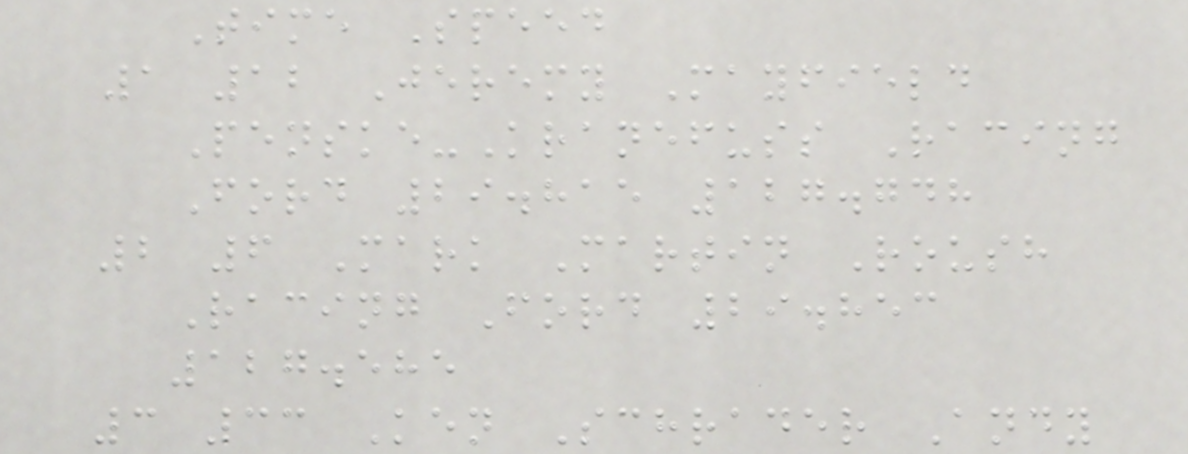Time Speed
1 12 Jeremy Mayfield
Penske-Kranefuss Racing
Ford 29.815 127.748
2 6 Mark Martin Roush
Racing Ford 29.853
127.585
3 33 Ken Schrader Andy
